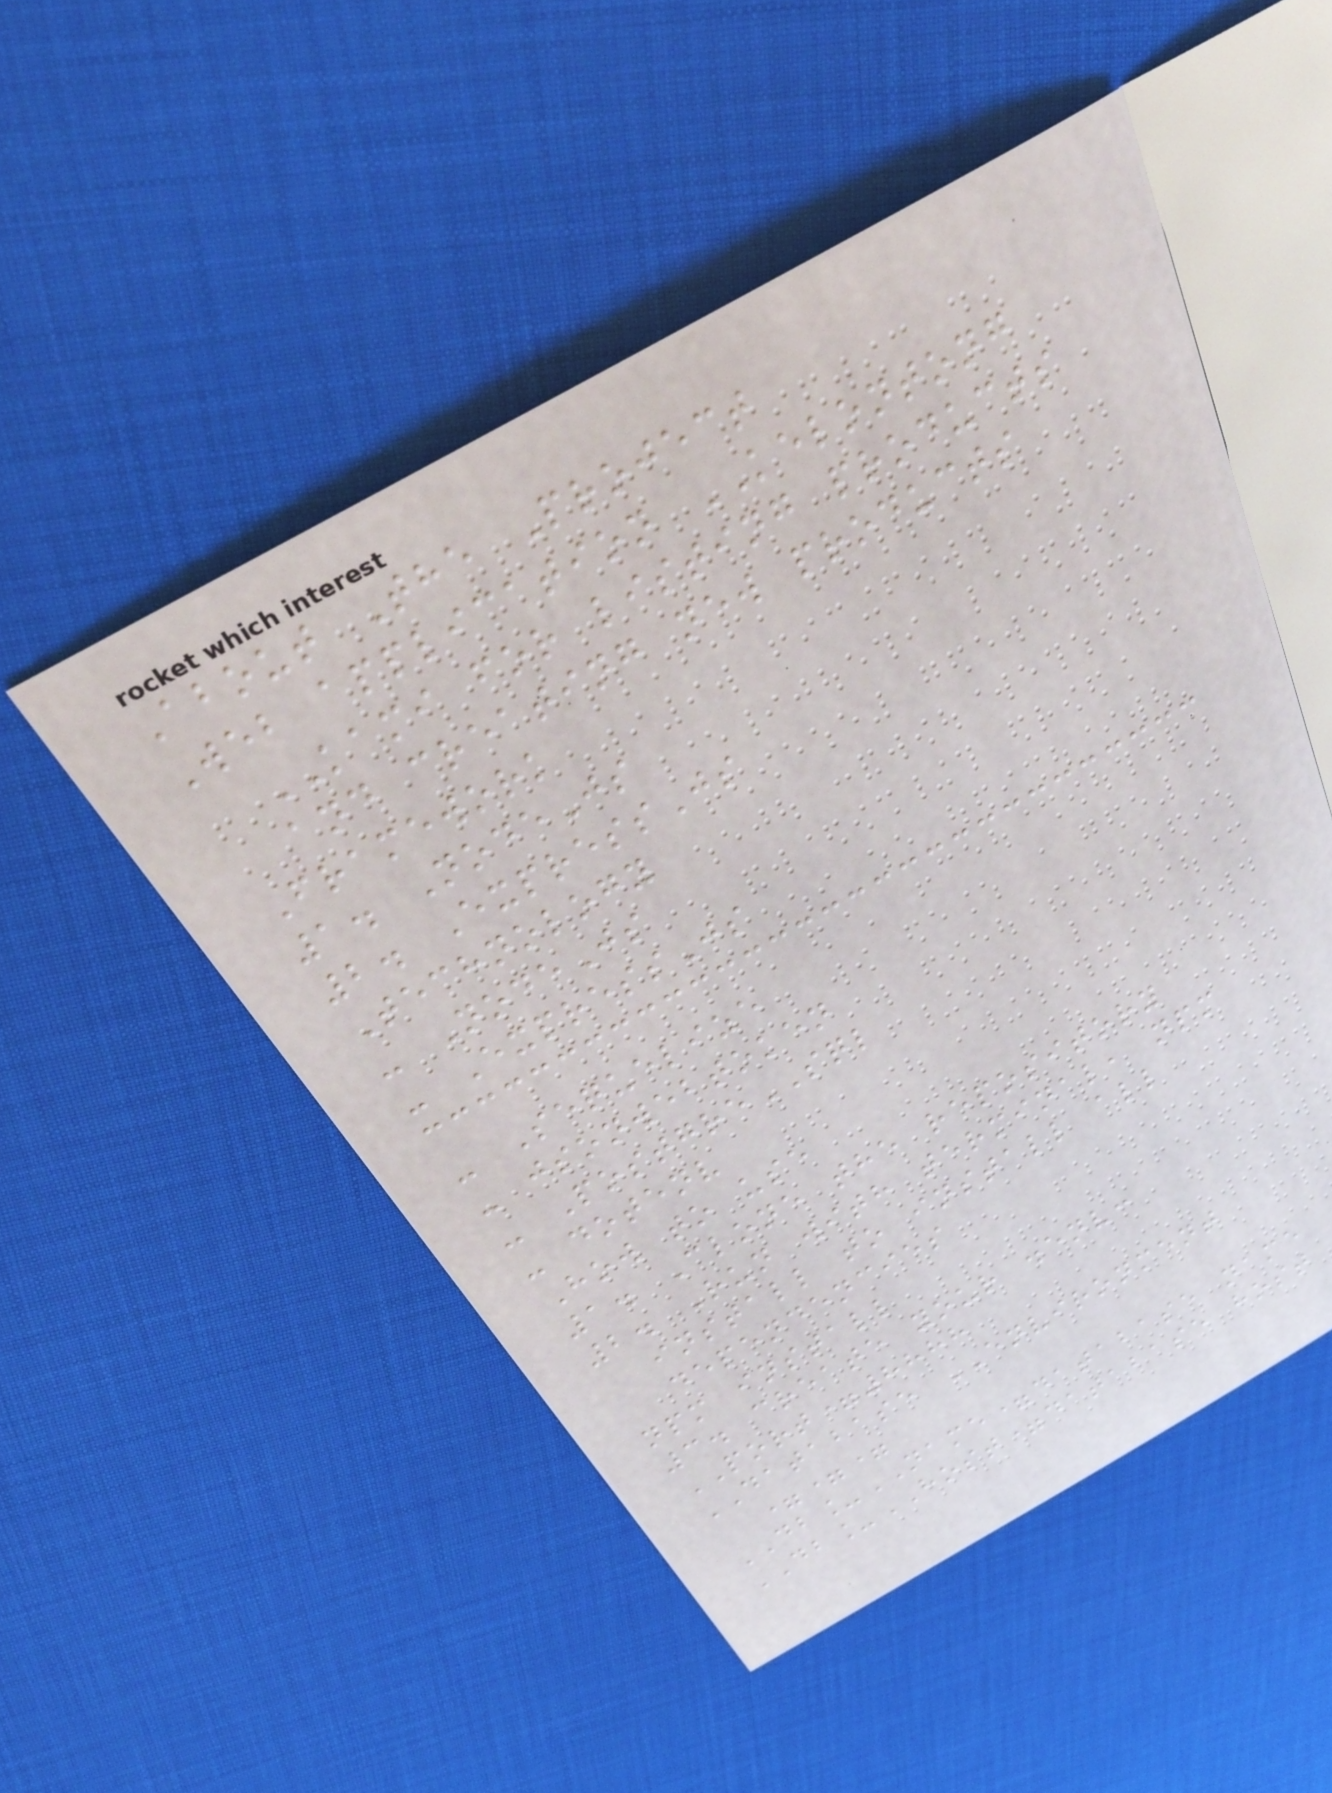About The Project
Web application KELONTONG
KAMI for listing products
and creating new products
Framework
1. NodeJs
2. ExpressJs
Technology
- NodeJs
- ExpressJs
- Sequelize
- jsonwebtoken
- PostgreSQL
- dotenv
How to use
1. Clone the repository
2. Run with terminal, npm
install to install all
dependencies
npm install
3. create your .env:
PORT=8888
DATABASE ENVIRONMENT
===
DB_NAME=database name
DB_HOST=database host
